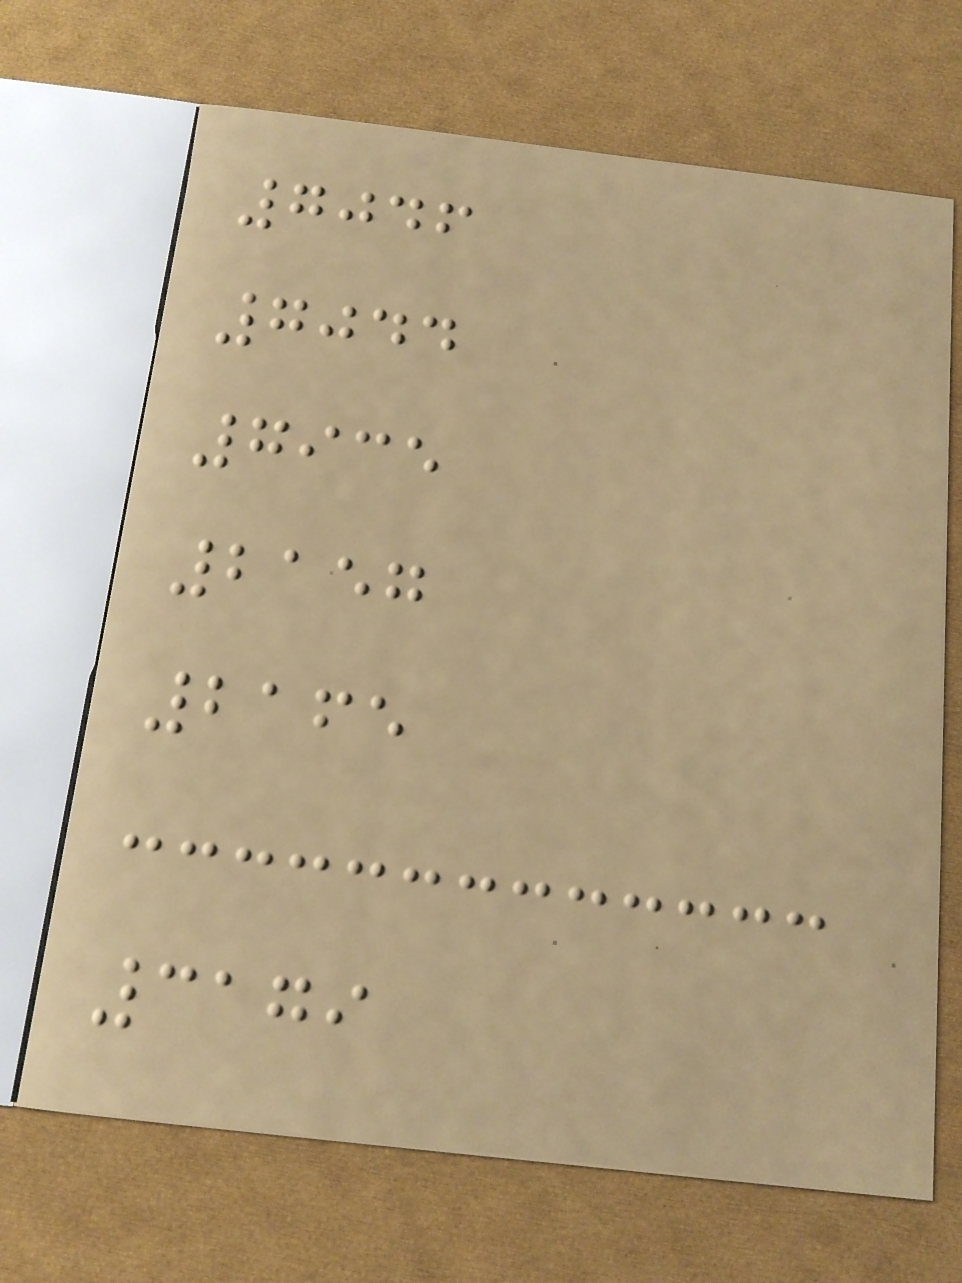7046
7044
7935
2157
2165
3179
